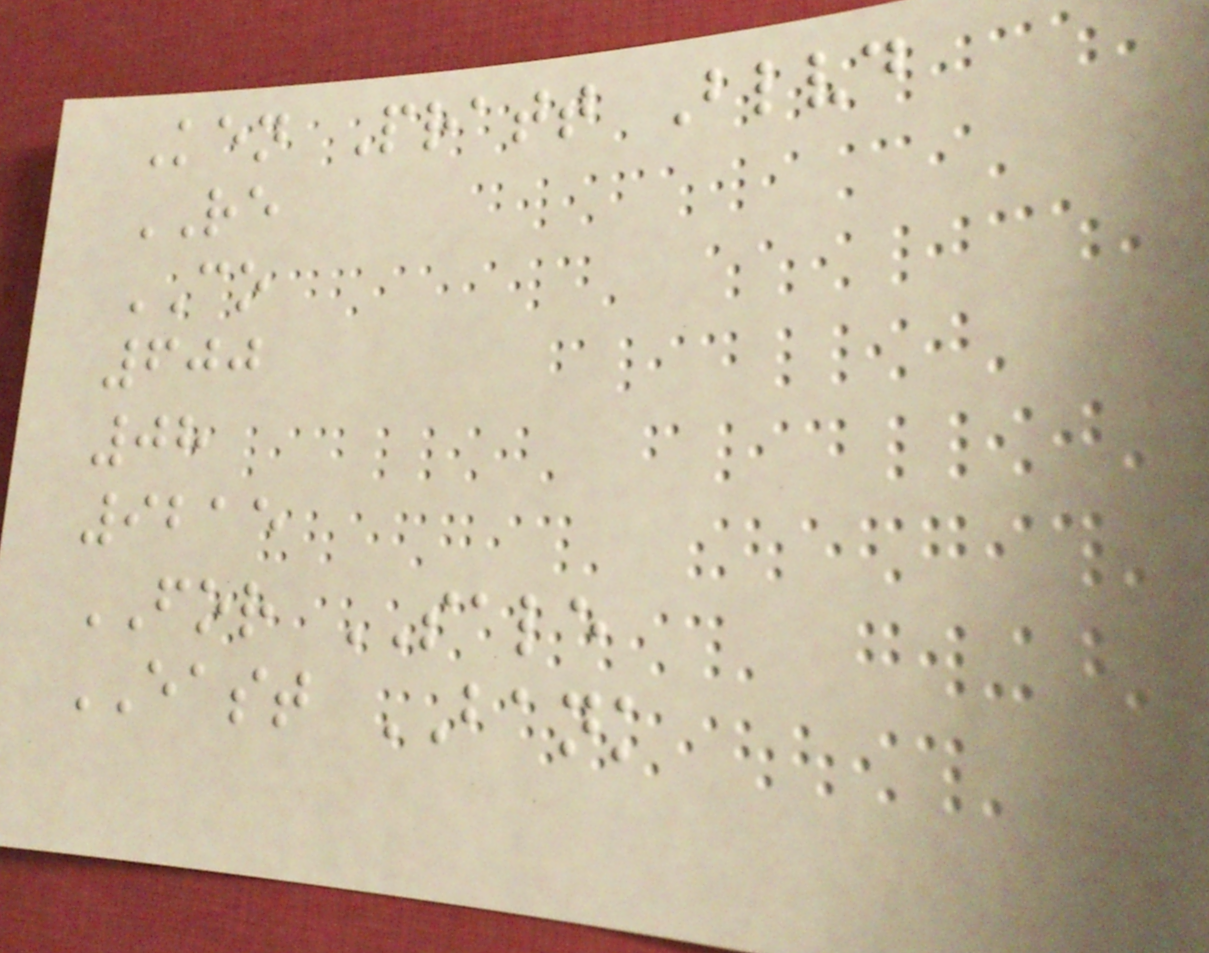Ken Pratt Blvd
RE
CO
600
08
9215
FOR SALE
EAST BANK
